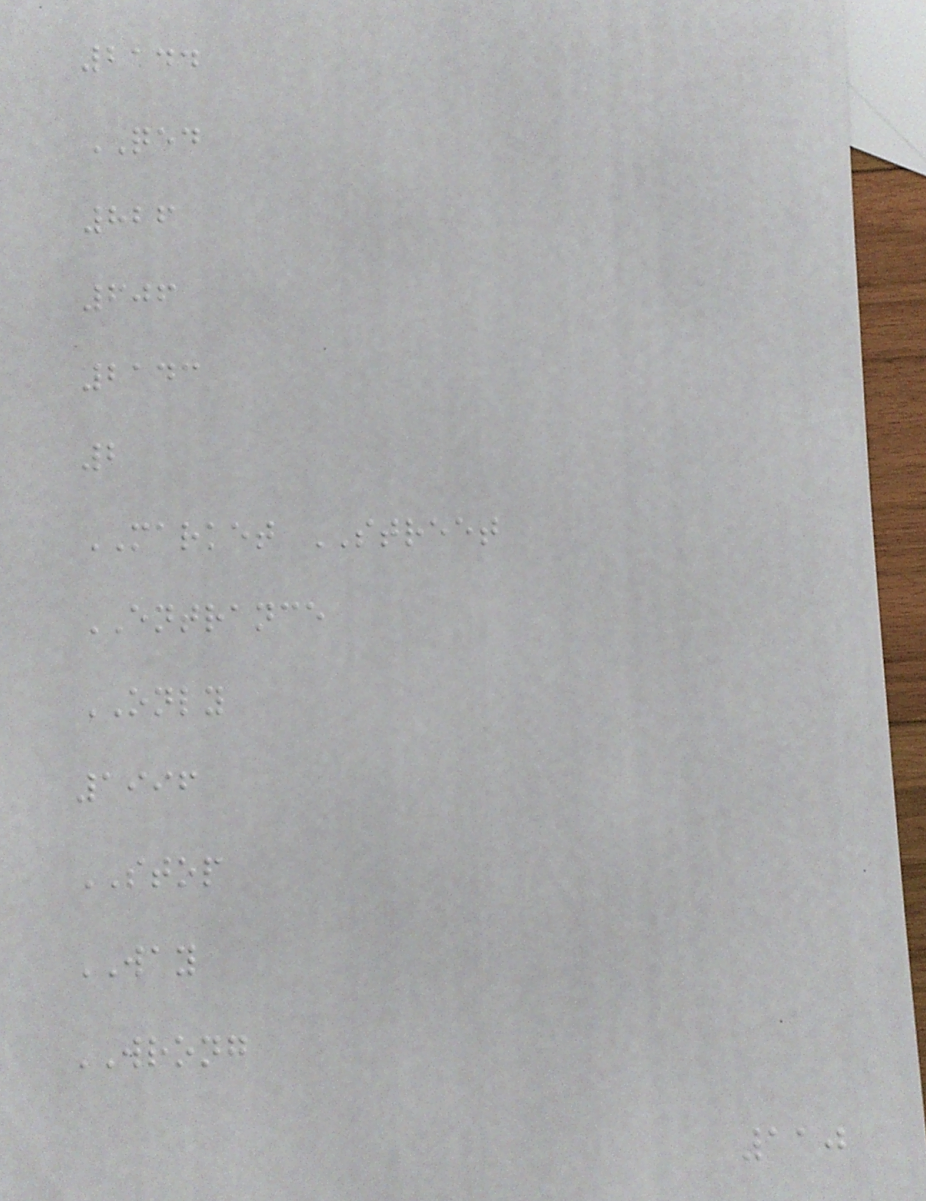2144
QED
826
606
2143
2
MARKET STREET
ENTRANCE
ONLY
1996
STOP
WAY
WRONG
110
